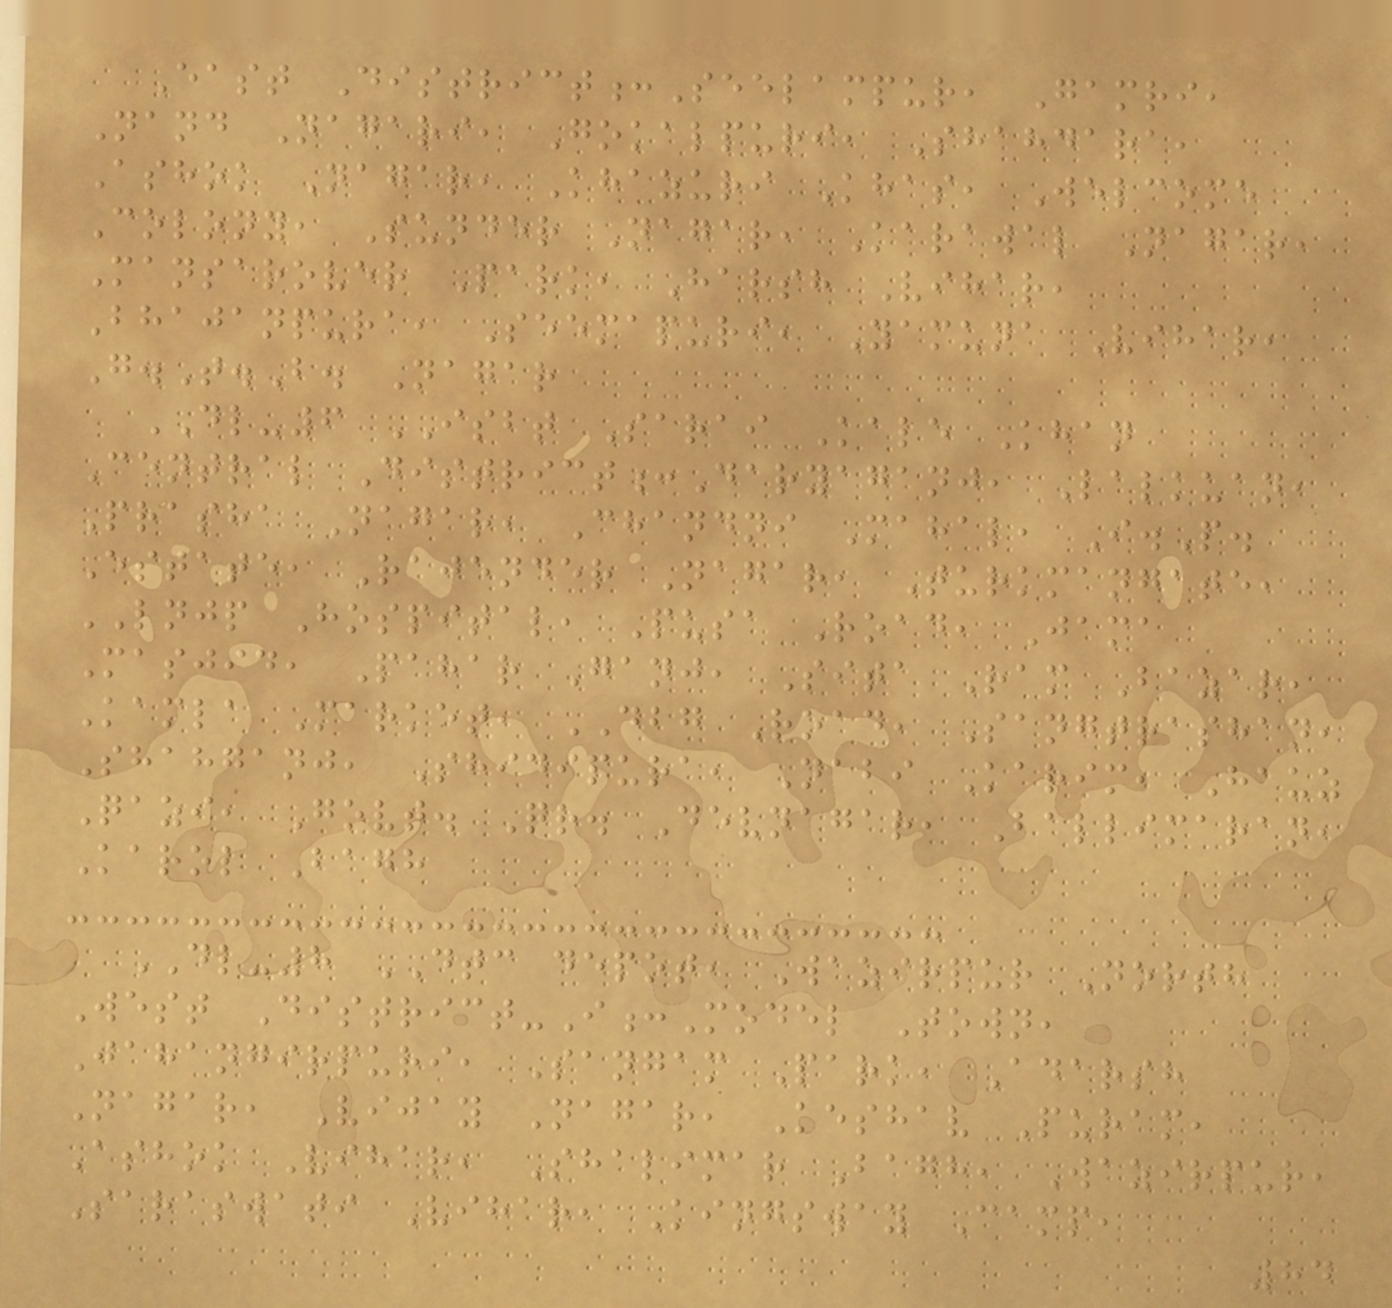East District:Seelampur, Gamri,
Nand Nagari, Gokalpuri, Shahdara,
Ashok Nagar, Khazuri Khas, Welcome
Colony, Sunder Nagar, Karawal Nagar,
Mansarover Park, Harsh Vihar,
Bhajanpura, Seemapuri, Yamuna Vihar,
G.T.B. Nagar
DL-6 ISBT Sarai Kale Khan
Central District:Daryaganj, Lalkuan,
Prasha Nagar, Chandni Mahal, I.P.
Estate, Rajender Nagar, Turkmangate,
LNJP Hospital, Pusa Road, Jama
Masjid, Pahar Ganj, Sita Ram Bazar,
Kamla Market, DBG Road, Sangtrashan,
Shahganj, Shidipura, Nabi Karim, Hauz
Qazi, Govt. Qr. Devnagar, Ballimaran,
Karol Bagh
DL-8 DTC depot, Wazirpur North
West District-I:Model Town,
Jahangirpuri, Sangam Park, Adarsh
Nagar, Vijay Nagar, Keshav Puram,
Ashok Vihar, Shalimar Bagh, Wazirpur,
Saraswati Vihar, Kingsway Camp,
84
